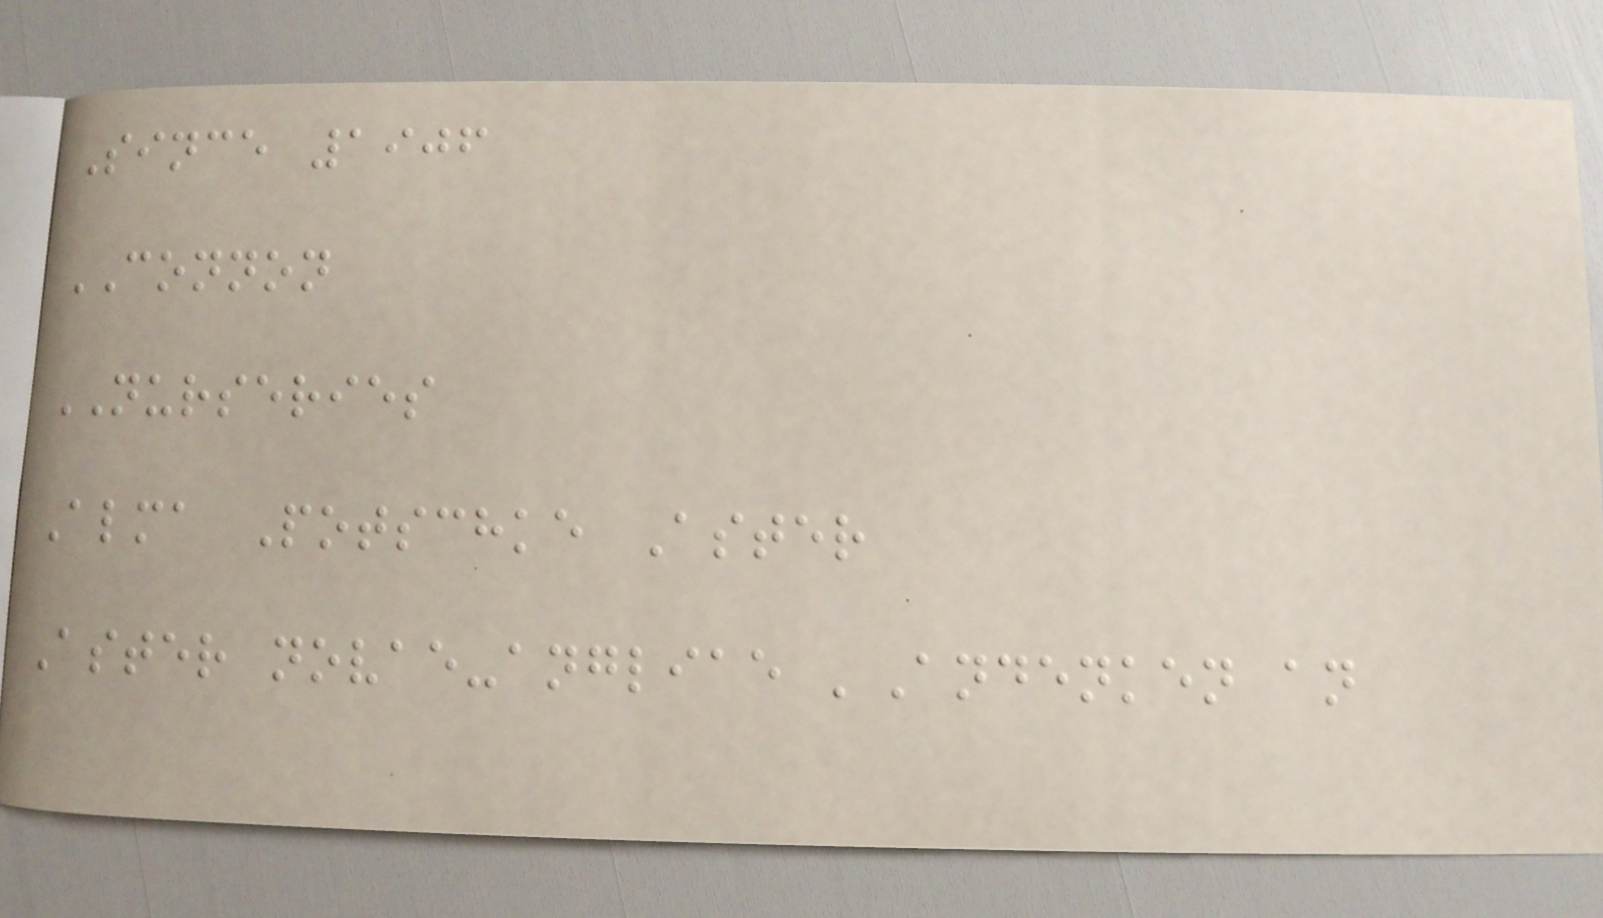Since 1906
CONNON
NURSERIES
Alma Potschke Aster
Aster novae-angliae 'Andenken an
